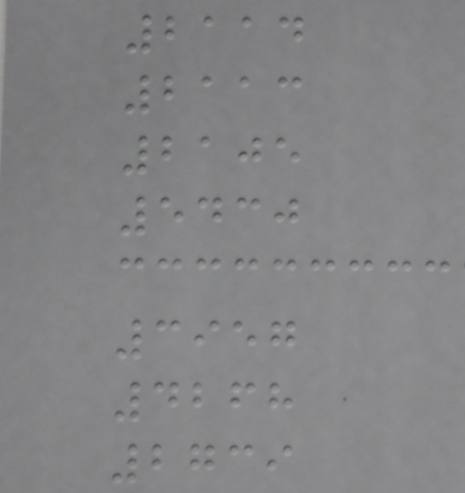2114
2113
2105
5430
3957
4268
2739
